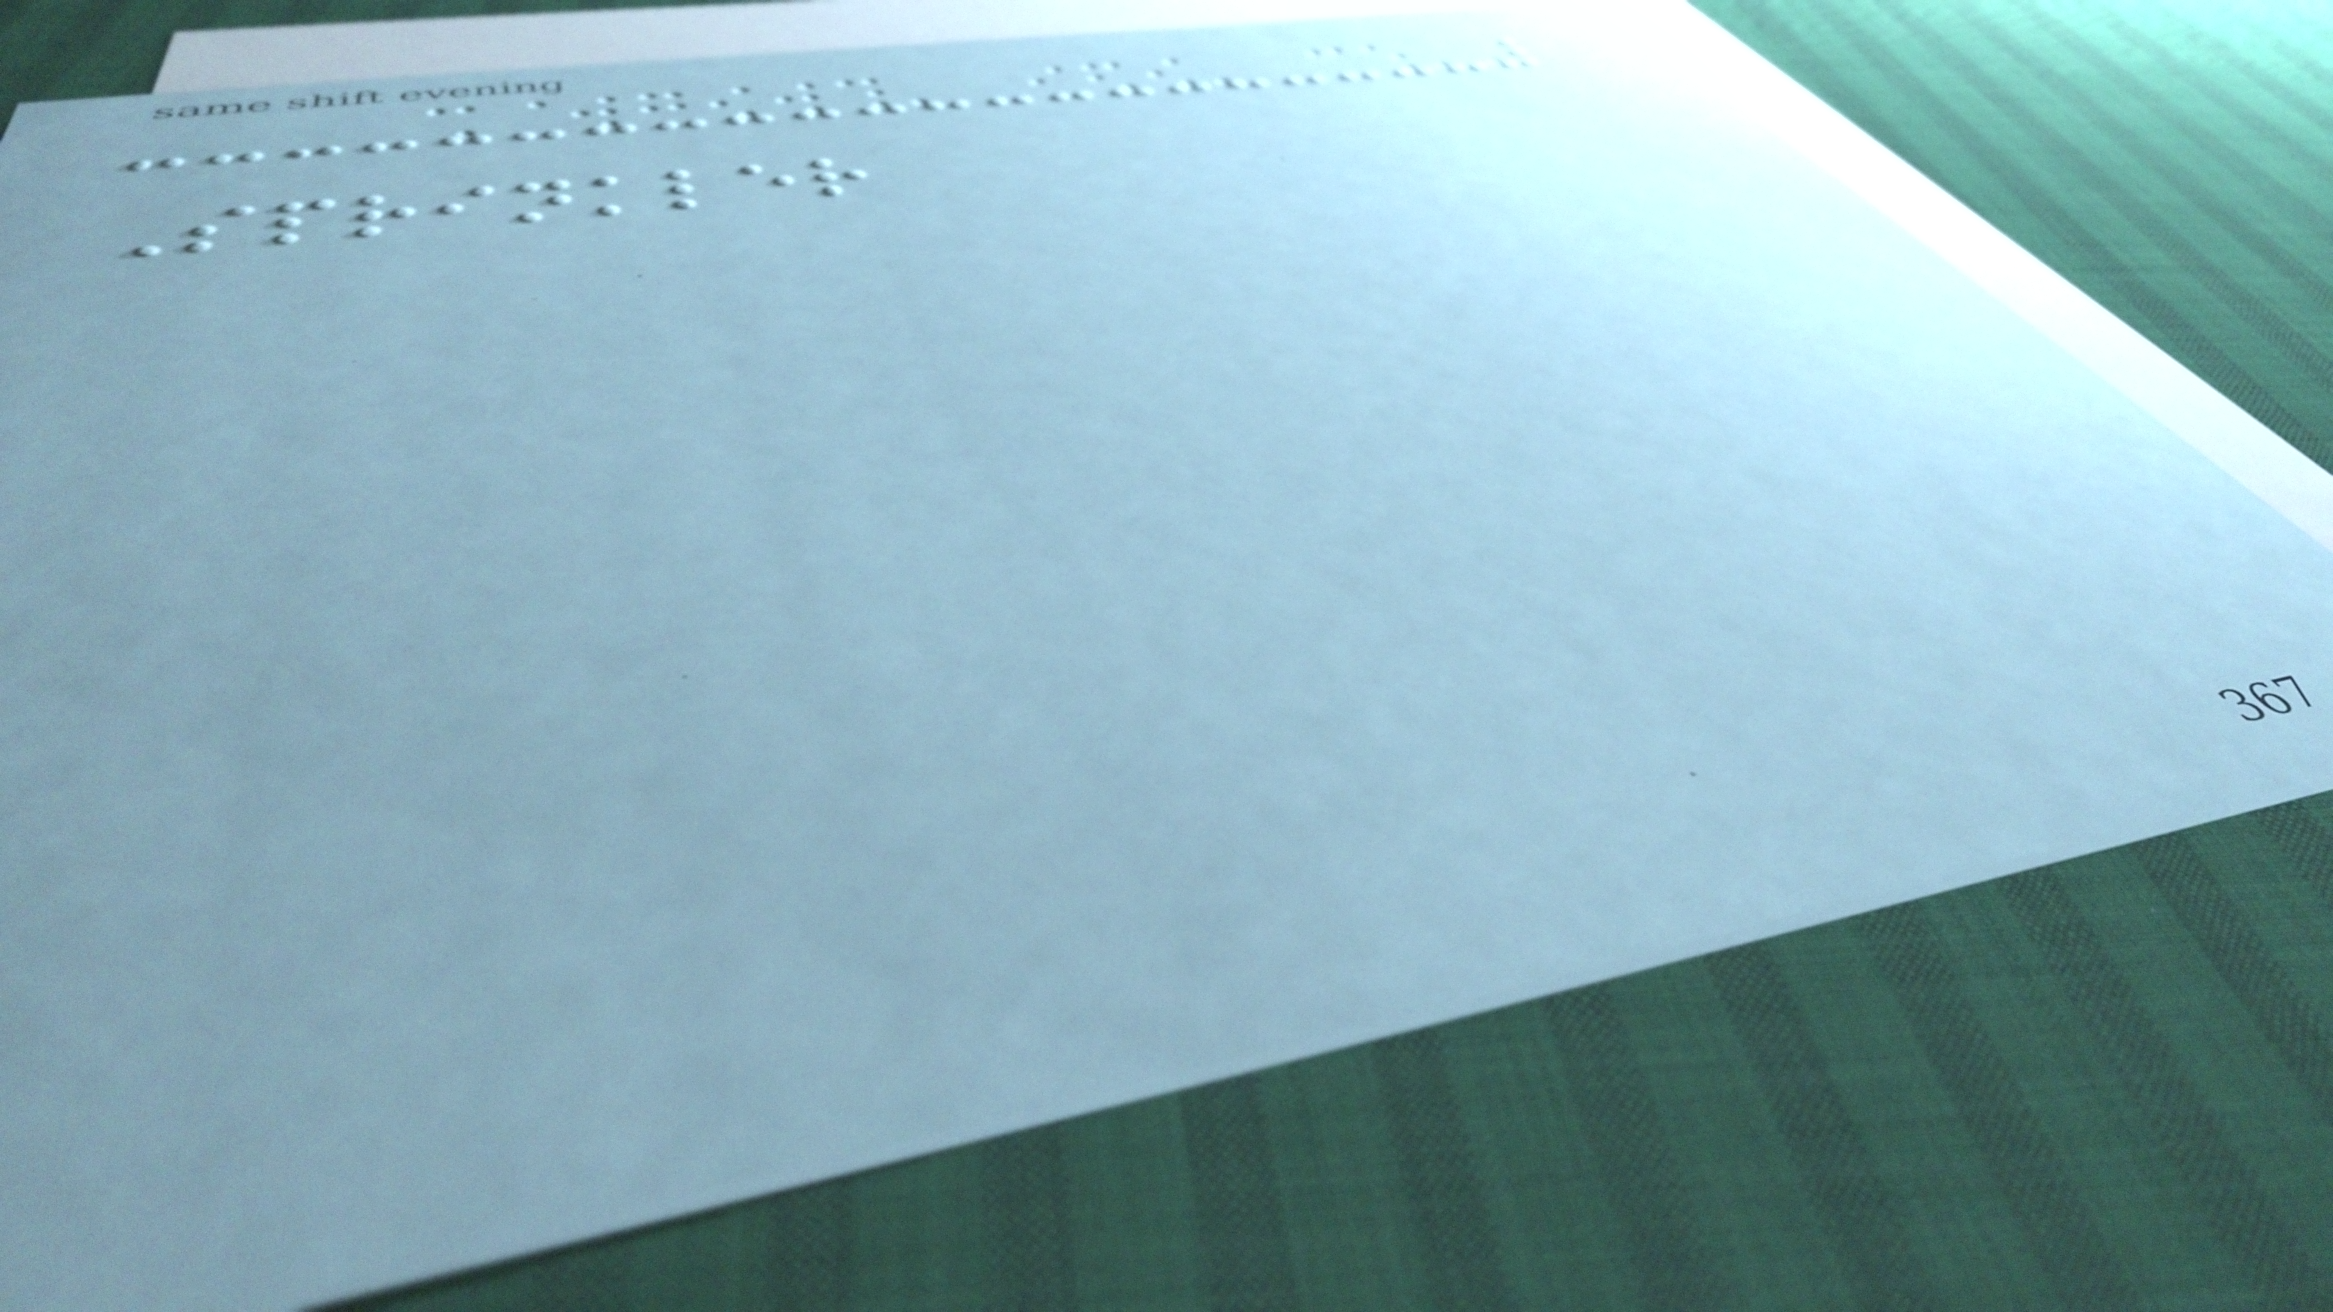Sprinkler
